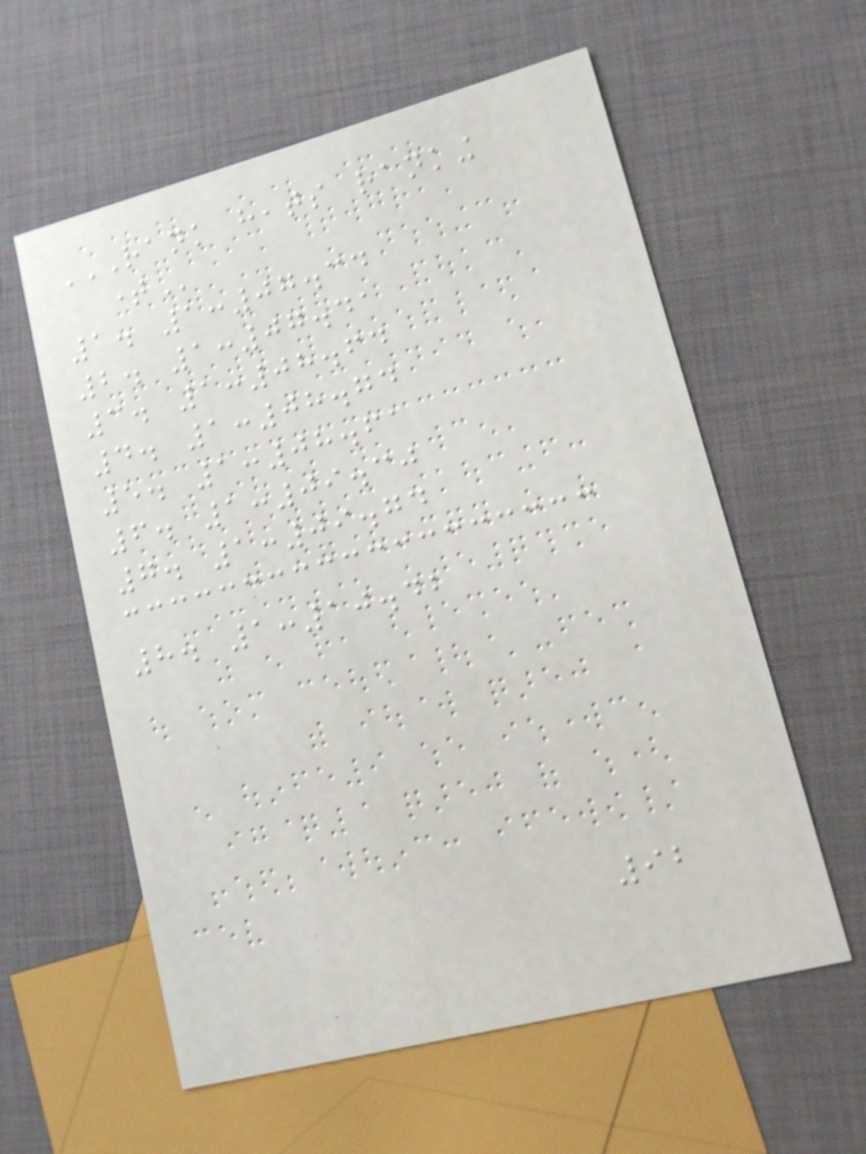RANK HEATS RANKING
TIME
1. 1:07.34
2. 1:07.41
3. 1:08.64
4. 1:08.74
5. 1:08.61
6. 1:09.30
7. 1:09.74
8. 1:10.42
92
